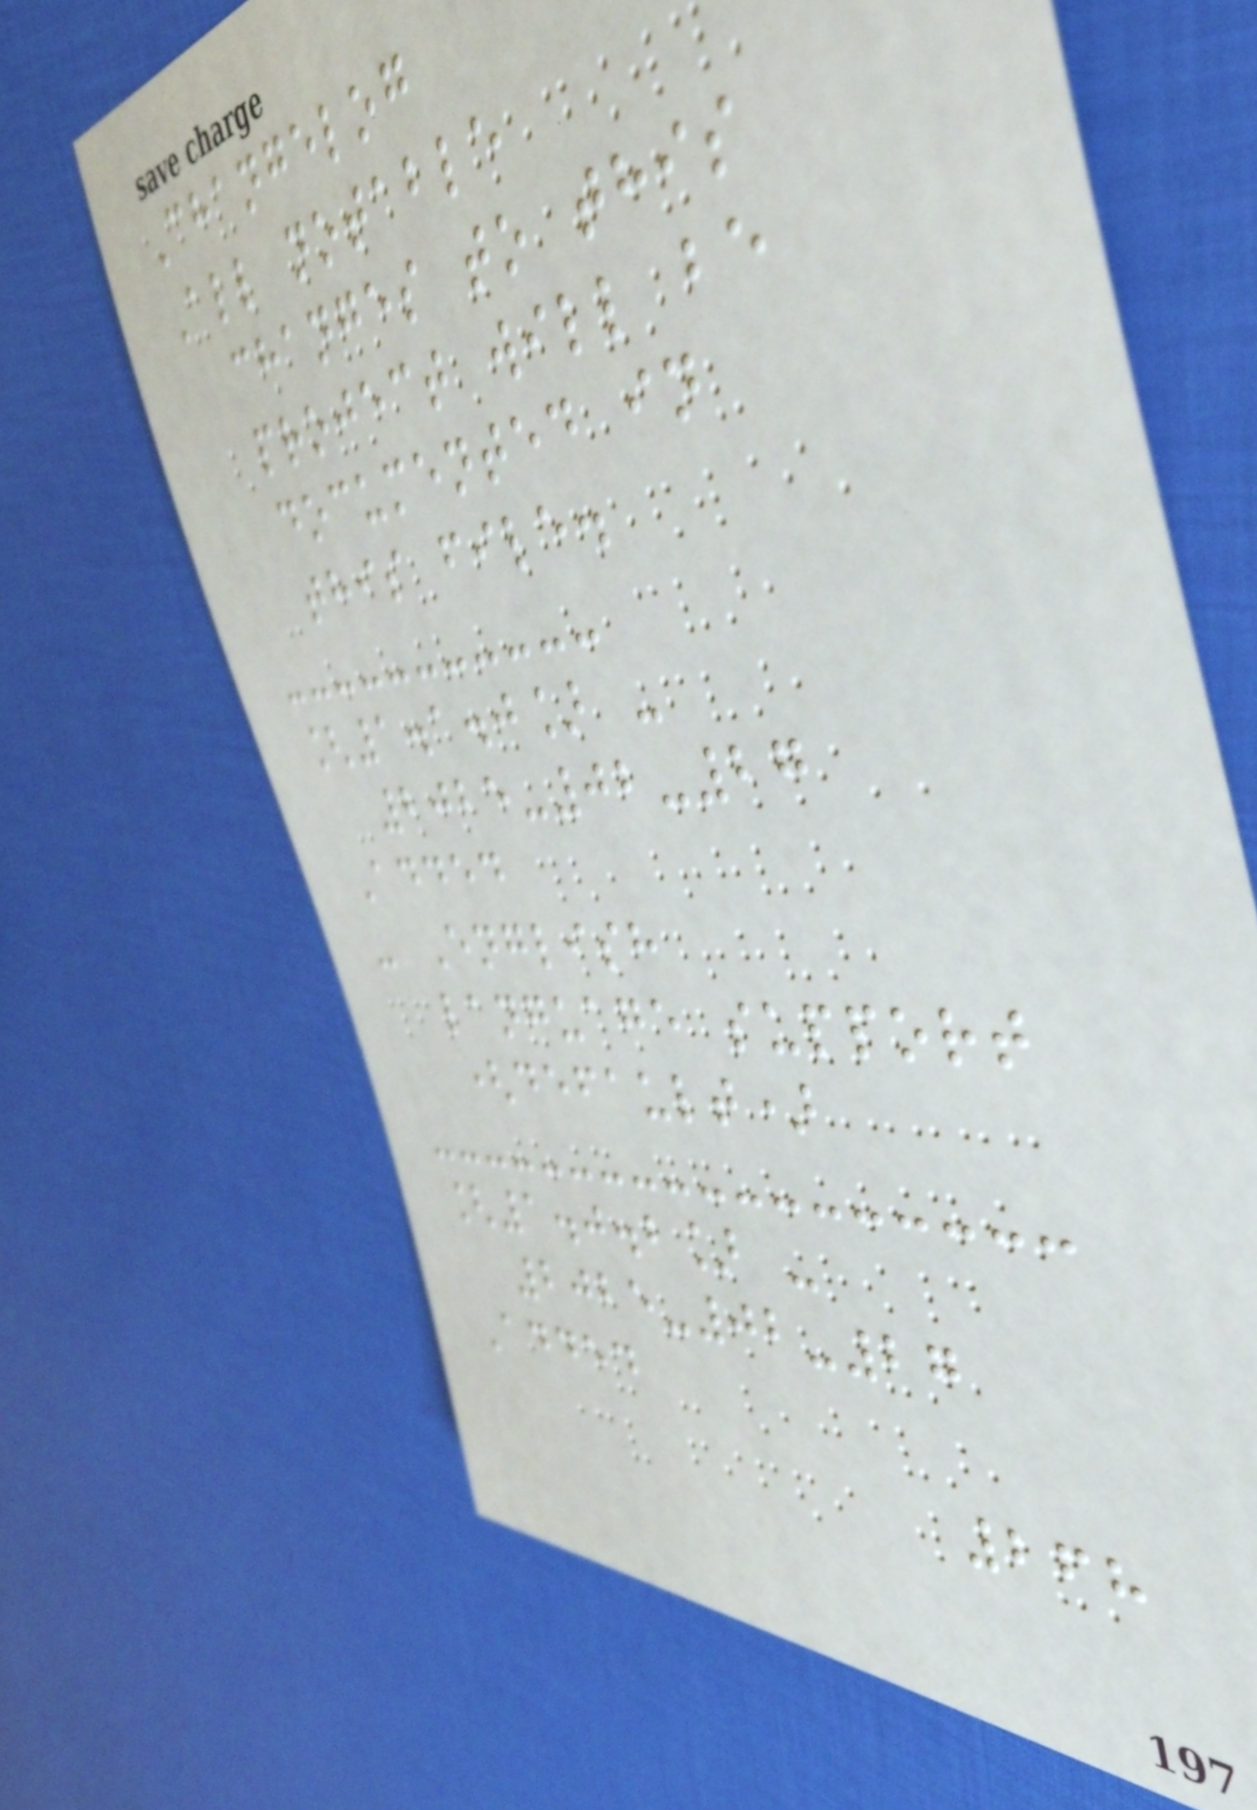Changelog
All notable
changes to this
project will be
documented in
this file.
[1.1.0] -
2025-02-27
Added
- English
language support
(default)
[1.0.2] -
2025-02-27
Added
268
